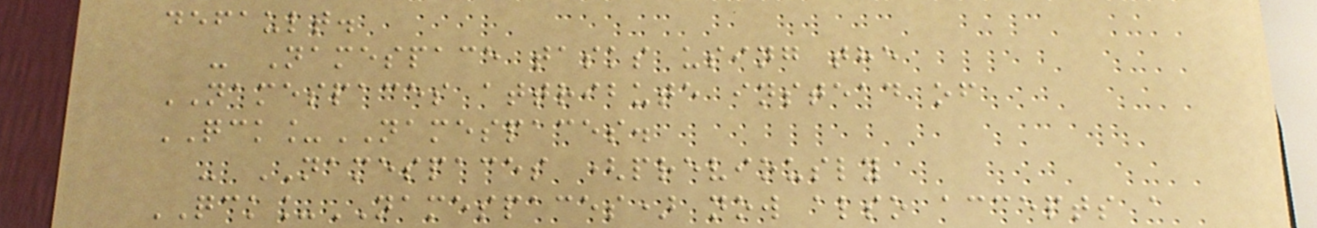default.
- Namespace tasks using the
NAMESPACES attribute instead of
QCK_NAMESPACES.
- NAMESPACES (previously
QCK_NAMESPACES) now also accepts a
